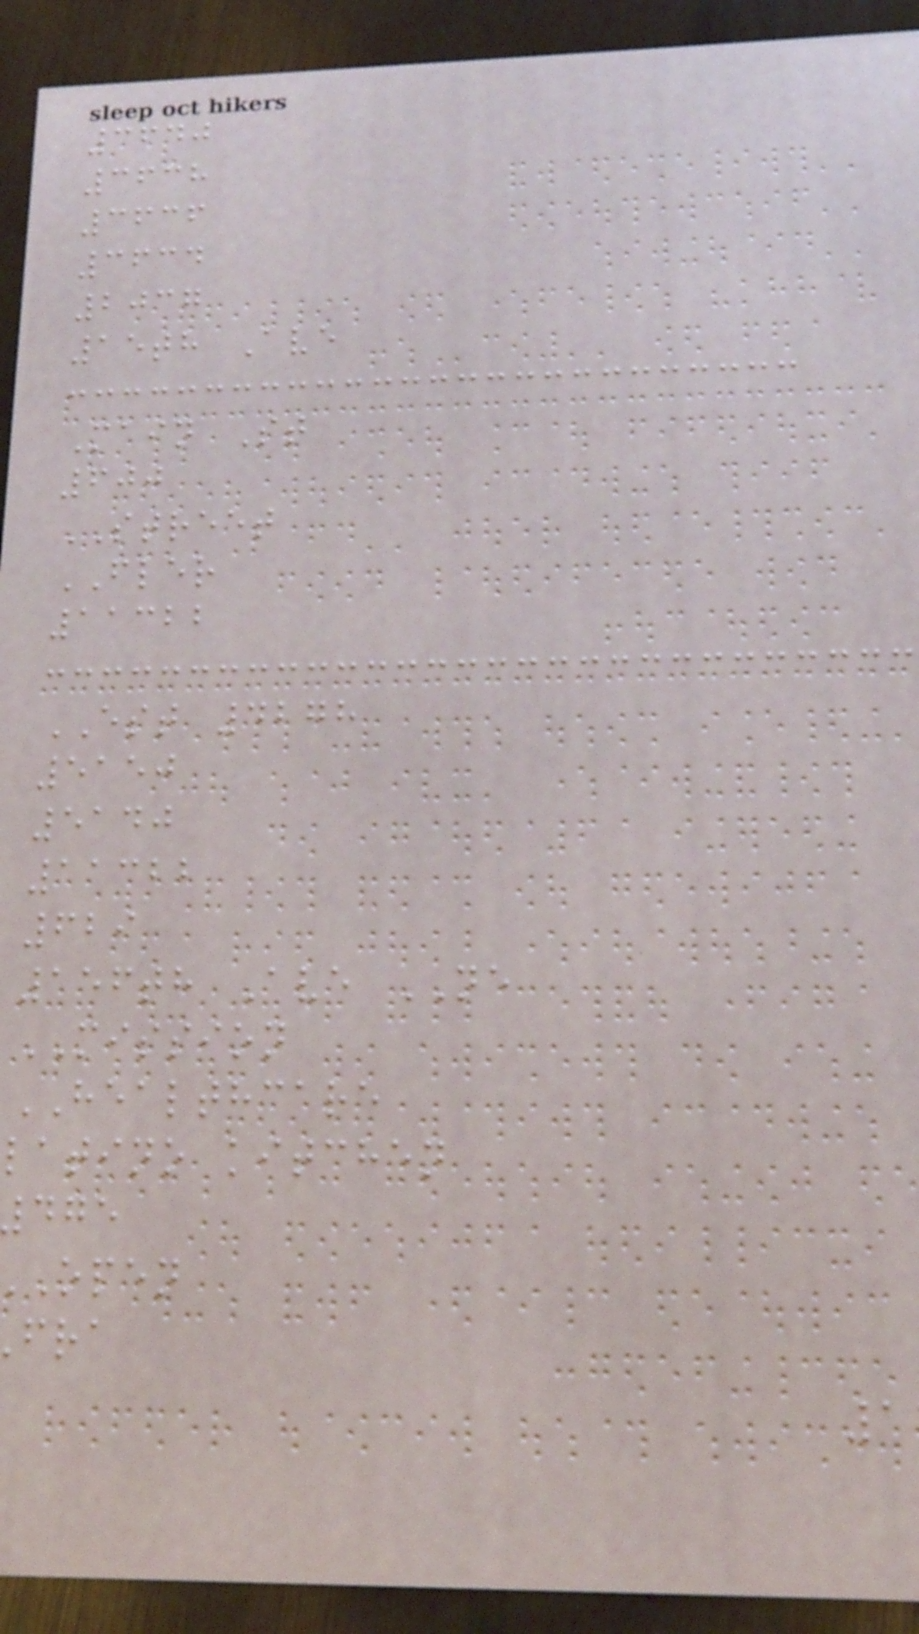3640
3638
3636
3634
2037
15th Ave
Main St
600
STREET
FLER
11322
EST 4278
5150
5140
11322
629
156th Ave NE
MISSION
HEALTHCARE
latino kitchen
open
